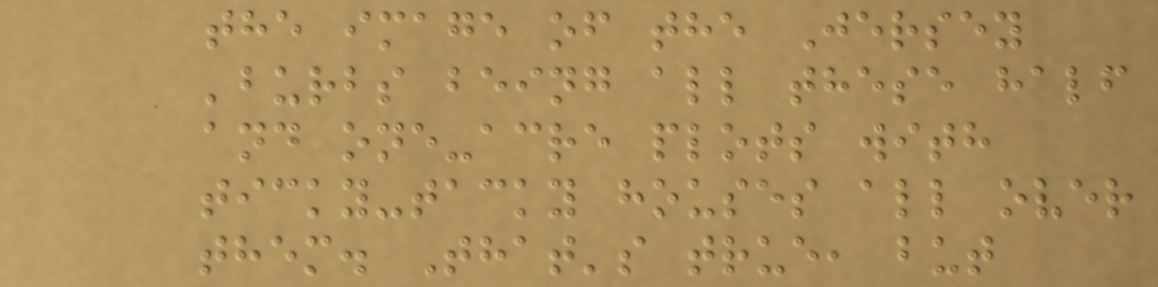the image of the Jersey
'burbs being all these half
and one-acre plots with
ticky-tacky houses all over
them. That's true, but
